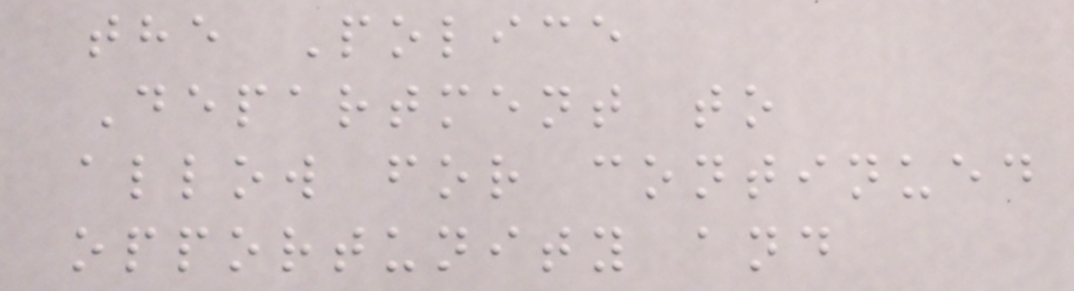the Police
Department to
allow for continued
opportunity and
